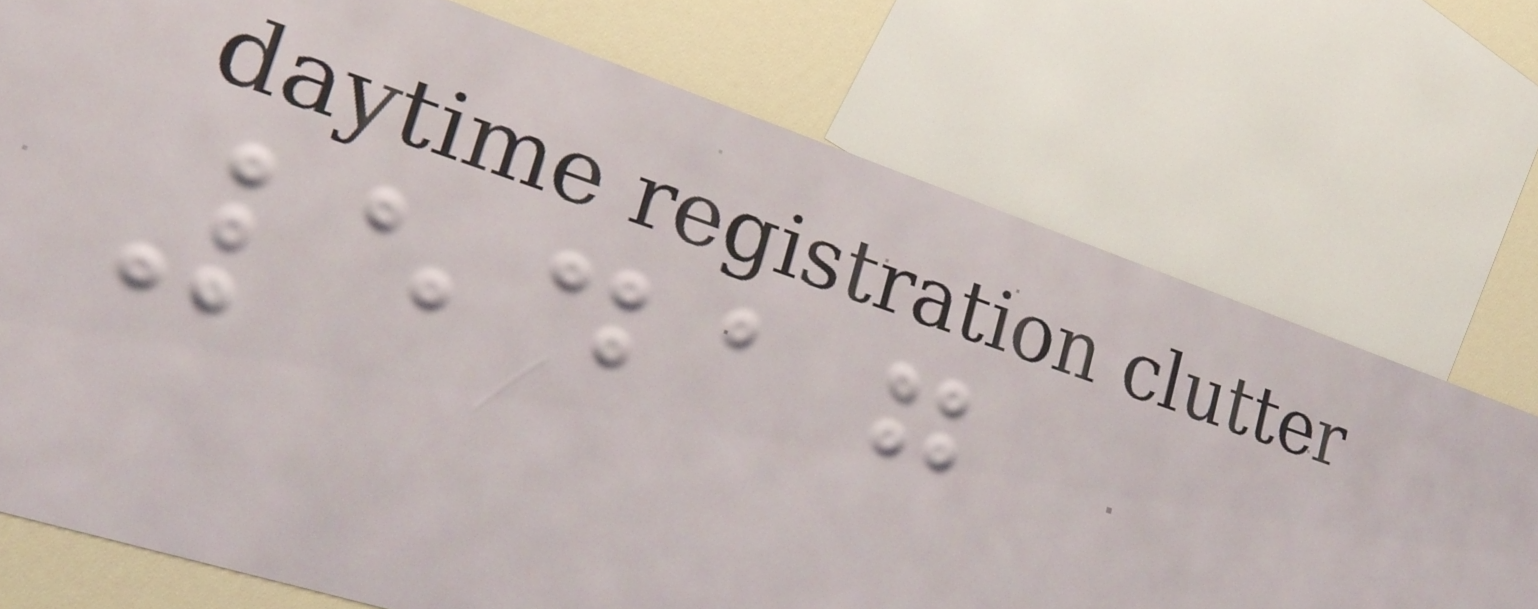5417
